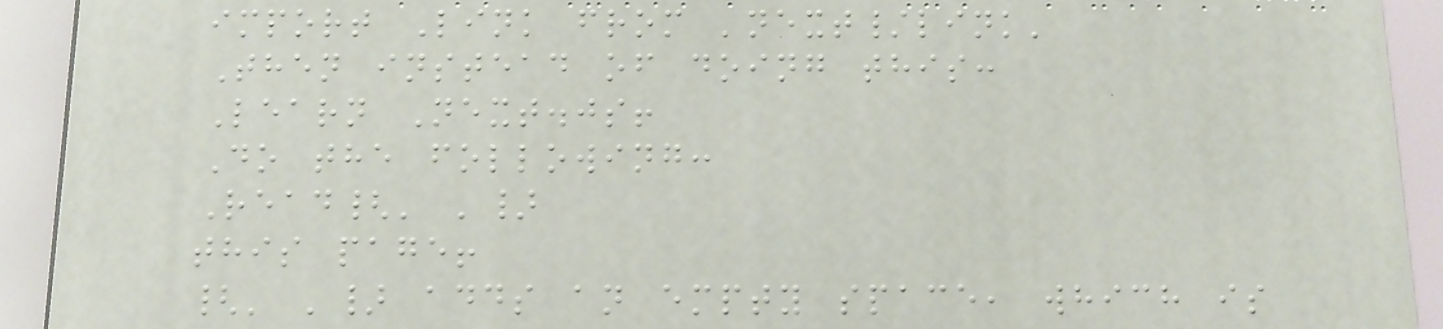import Link from 'next/link'
Then instead of doing this:
Learn Next.js!
Do the following:
Read{' '}
this page!
{' '} adds an empty space, which is
